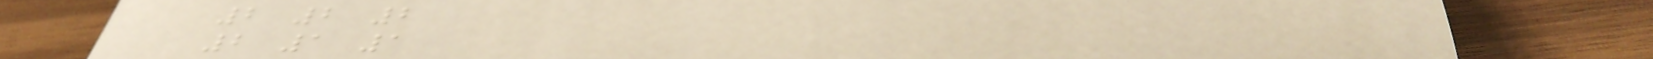2 2 2
2 1 1
